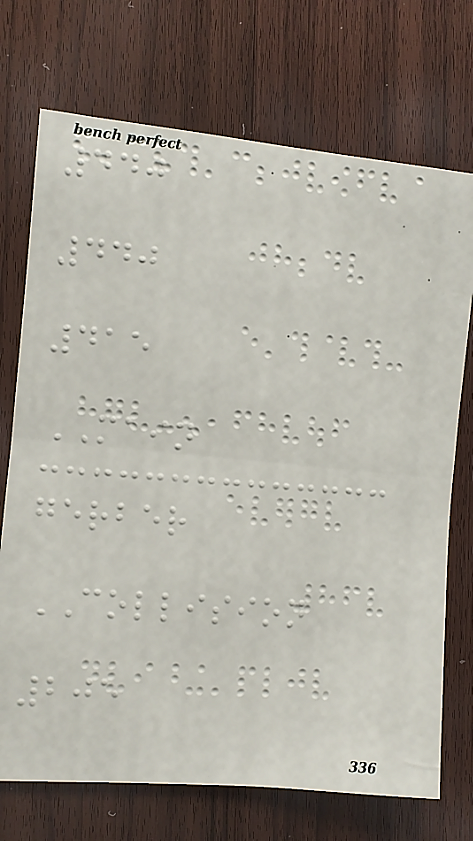440
440
415
MAIN
gerber
COLLISION
205
